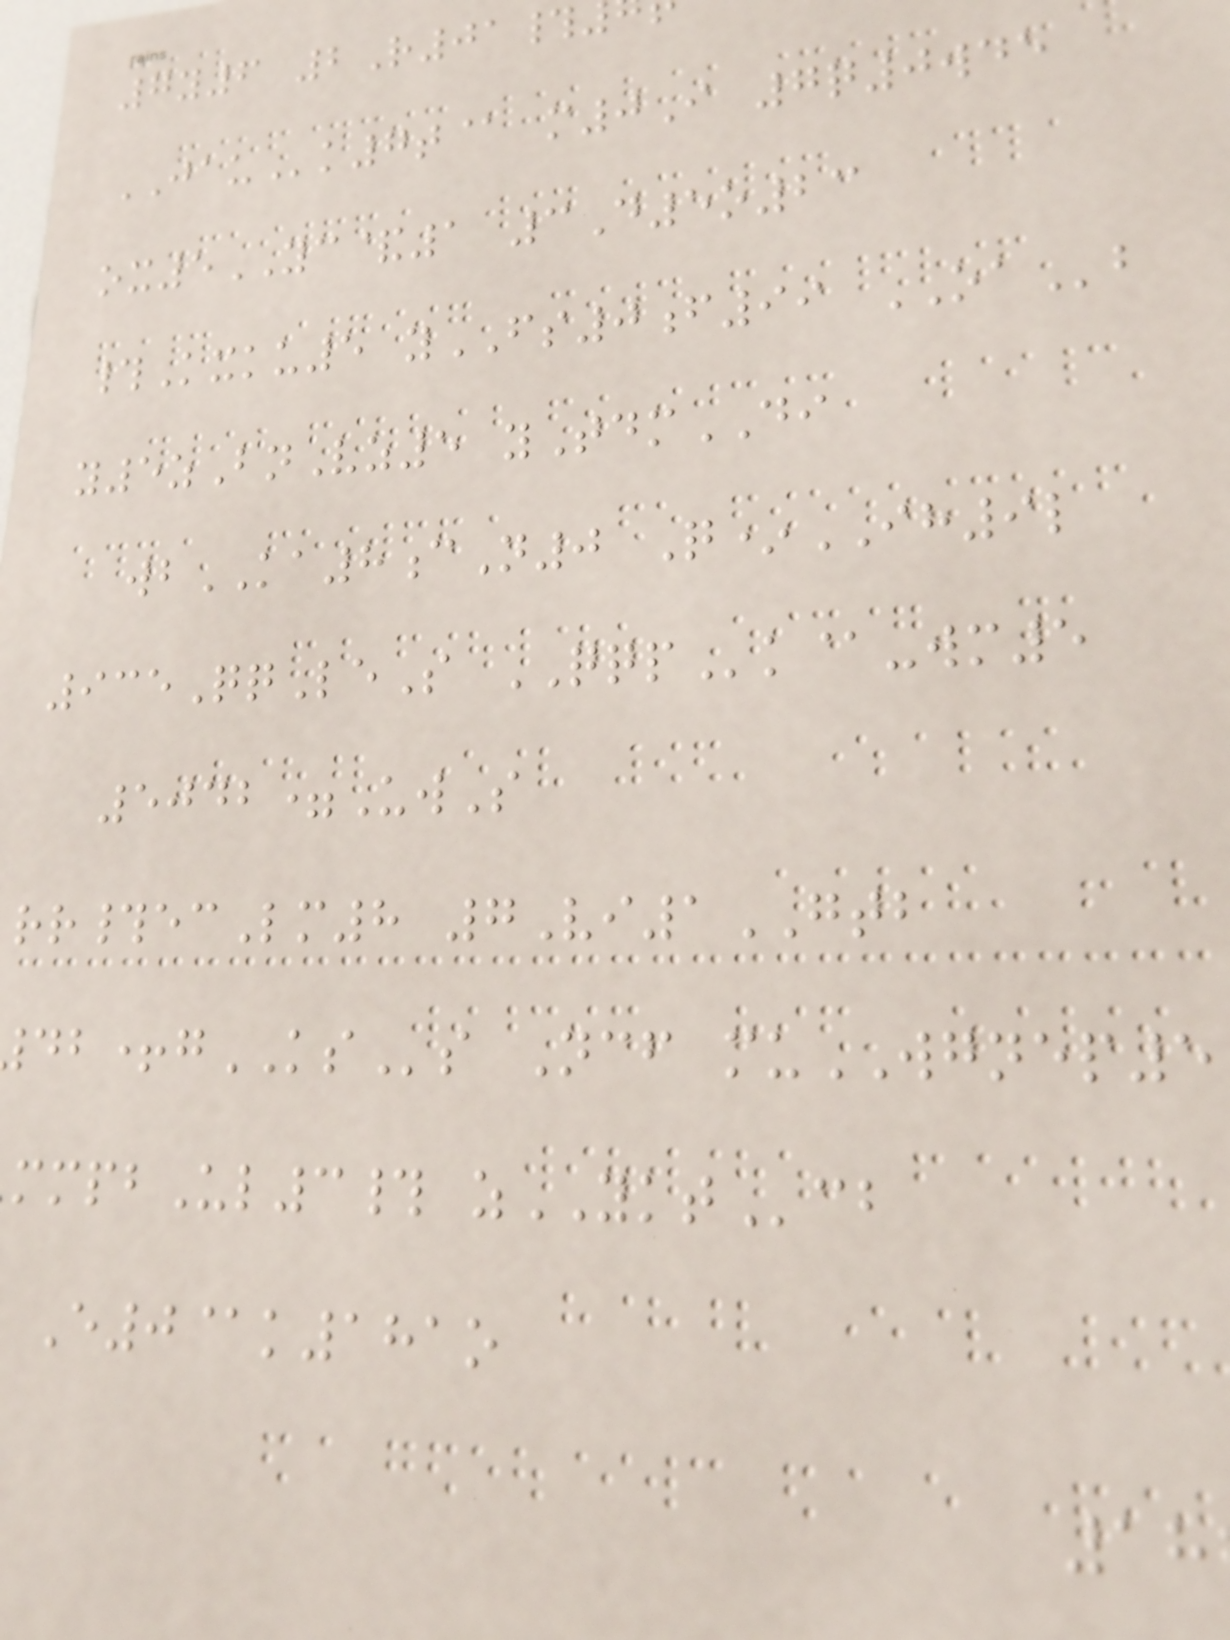7y6 2R01#
JAUk7t@ m0I 7q0wde
ox5YC&1 3D5o23
#Kxku5 yFS0f99 OAb
y5zBnVz5 yTdmDI
wbKA8cN0 Q*IH9l
935QqLeS QQPk@-wm5
5042=UwS
rr#ecLm8 7Vi1GTB
+gKSs Ncf muWGNEP5
mmpbUl3# zYKTcb
E0@k181o
